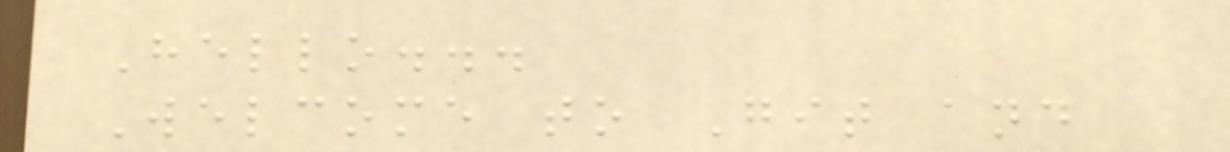Hello...
Welcome to Git and
